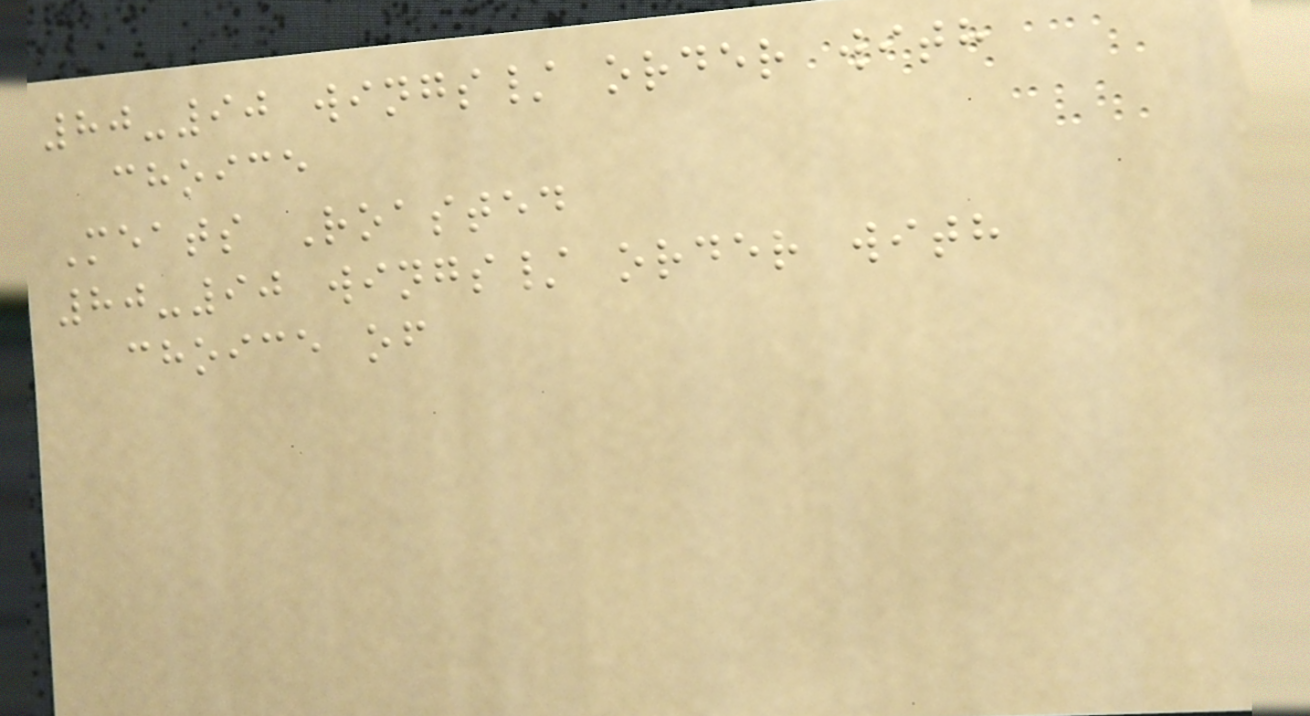80-90 wings/ order with
choice
Meats Roasted
80-90 wings/ order with
choice of
